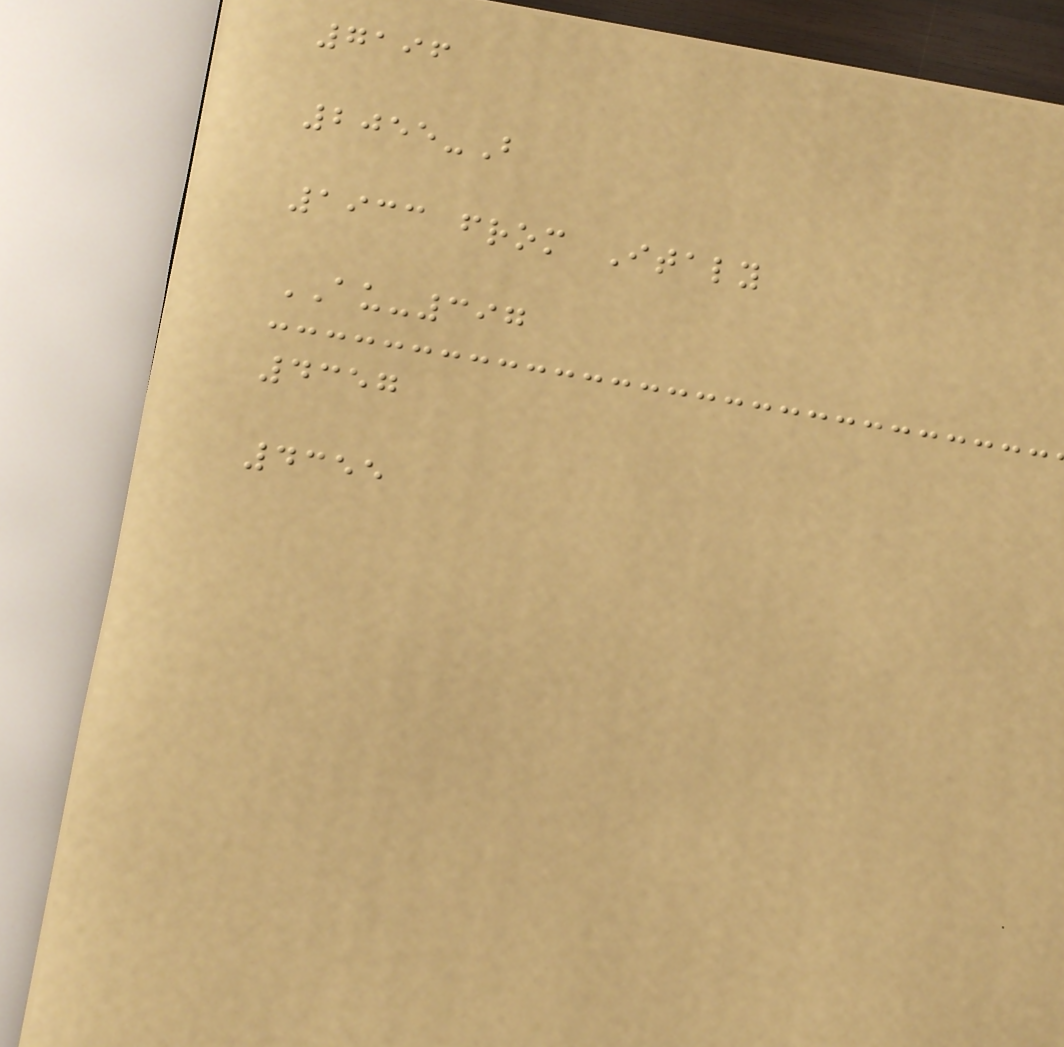7196
2055-B
1933 from Italy
AU-397
4357
4355
